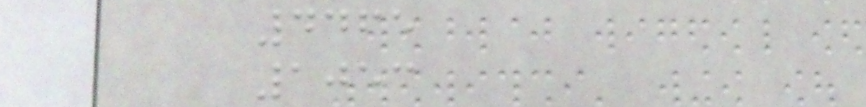4465
1053
